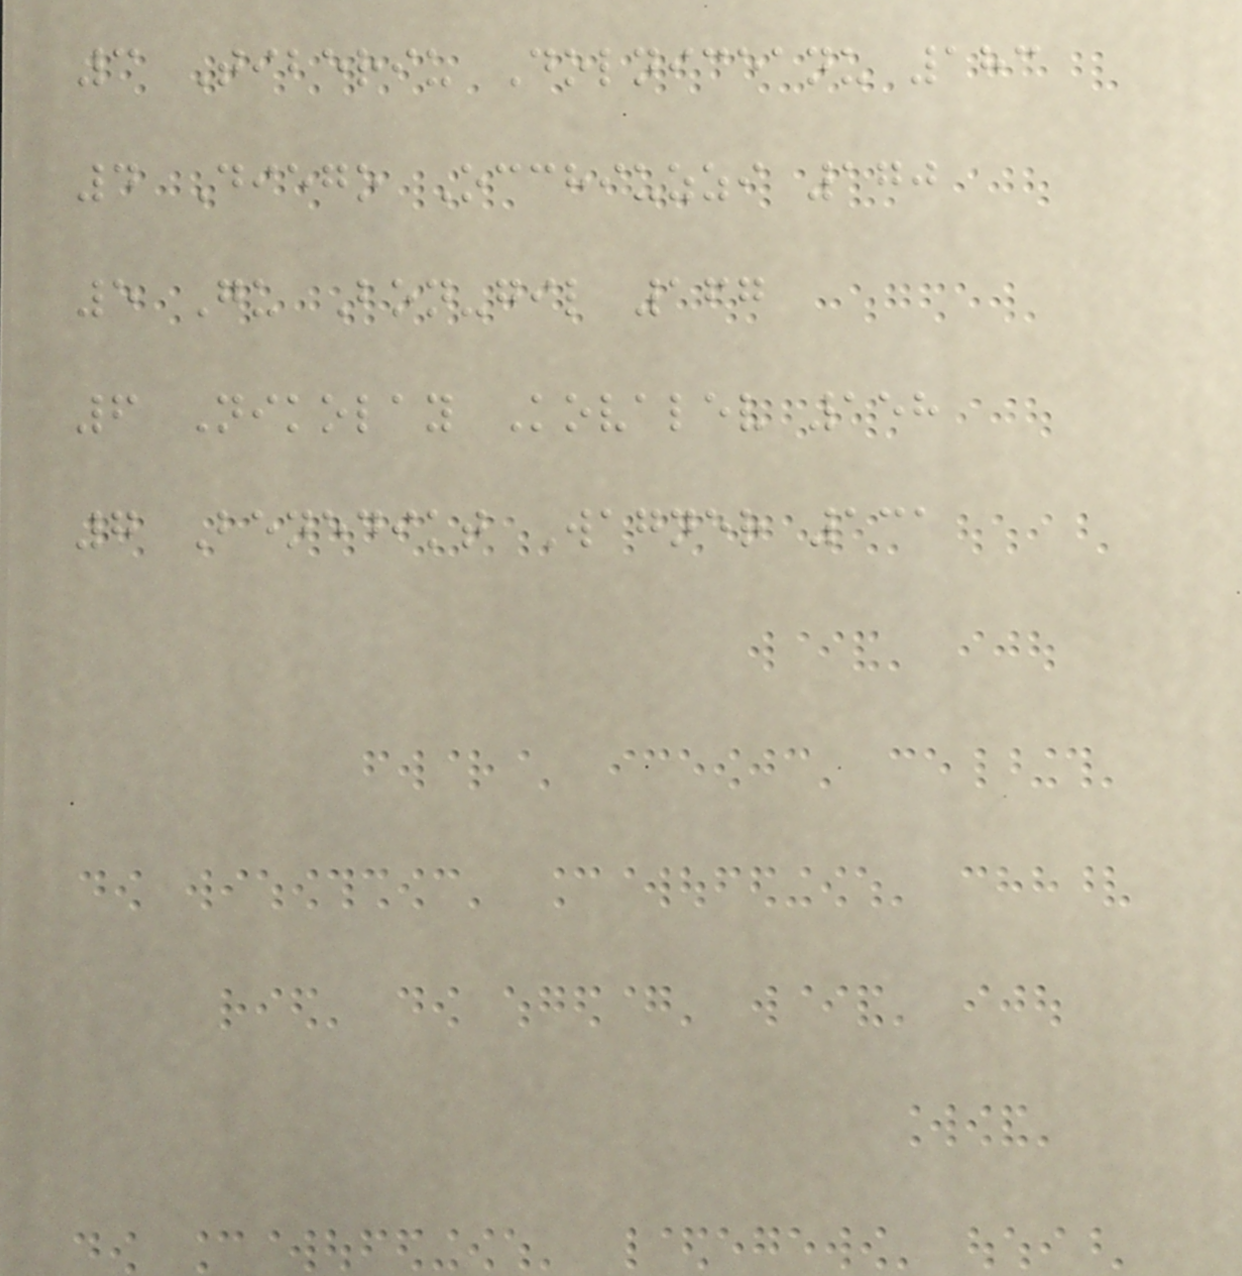3 Tiberiu Dolniceanu 183
4 Diego Occhiuzzi 170
5 Gu Bon-gil 167
6 Nikolay Kovalev 158
7 Benedikt Wagner 131
